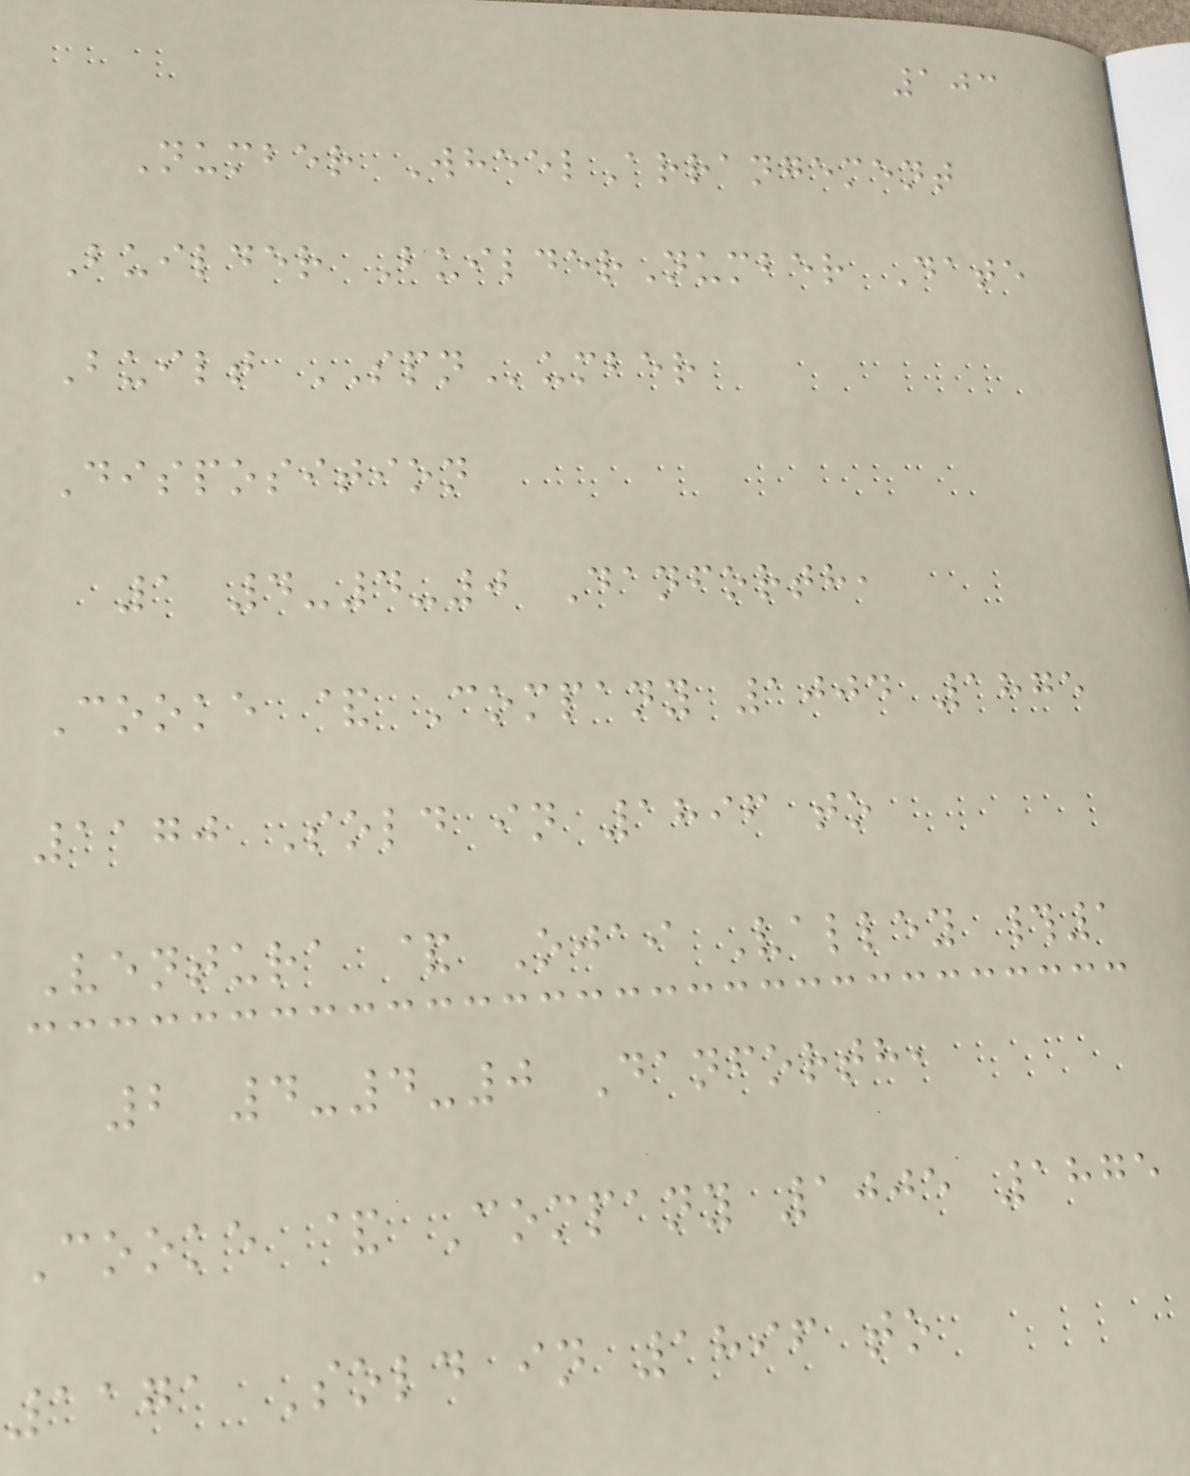103
Number WheelArrangement
Builder BuilderNumber Date
Built SPNumber
Disposition
1 4-4-0 Danforth,
Cooke & Company 1004 1875
1170 Sold in 1896 to
Ventura & Ojai Valley #1
2 4-4-0 Danforth,
Cooke & Company 1005 1875
1171 Sold in 1896 to
